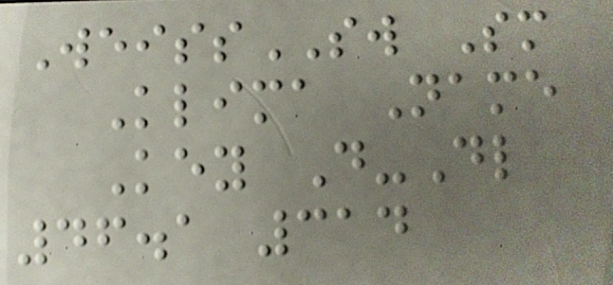WeissSW Sm
Klima Name
Key D-Dl
46.1 314
